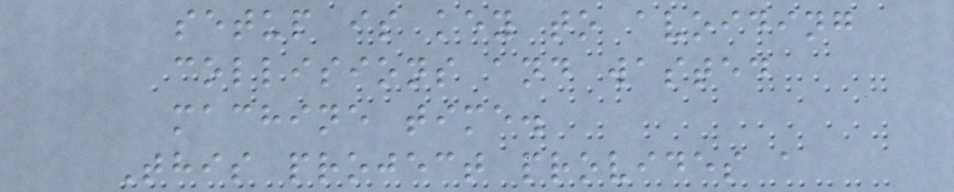setup is key to avoiding
collisions and wasted
machine time.
This project provides a
